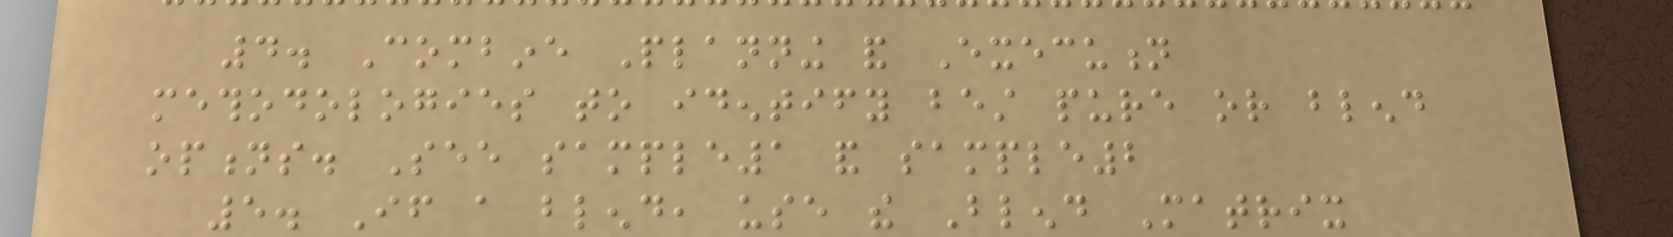4. Combine Planning and Execution
methodologies to identify best pure or blend
options. See sample1 and sample2
5. If a blend, use the Blend Matrix
